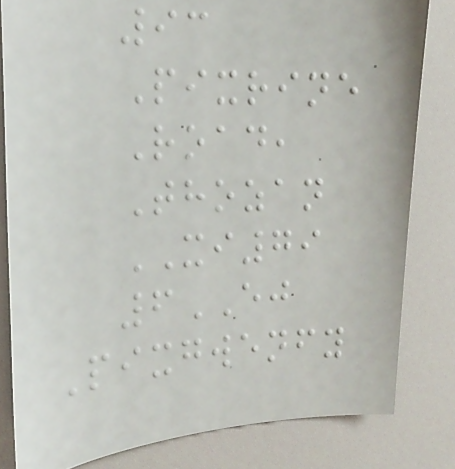93
Pixrine
Road,
Thozan
XI79
6EJ
Pixgwenfy
